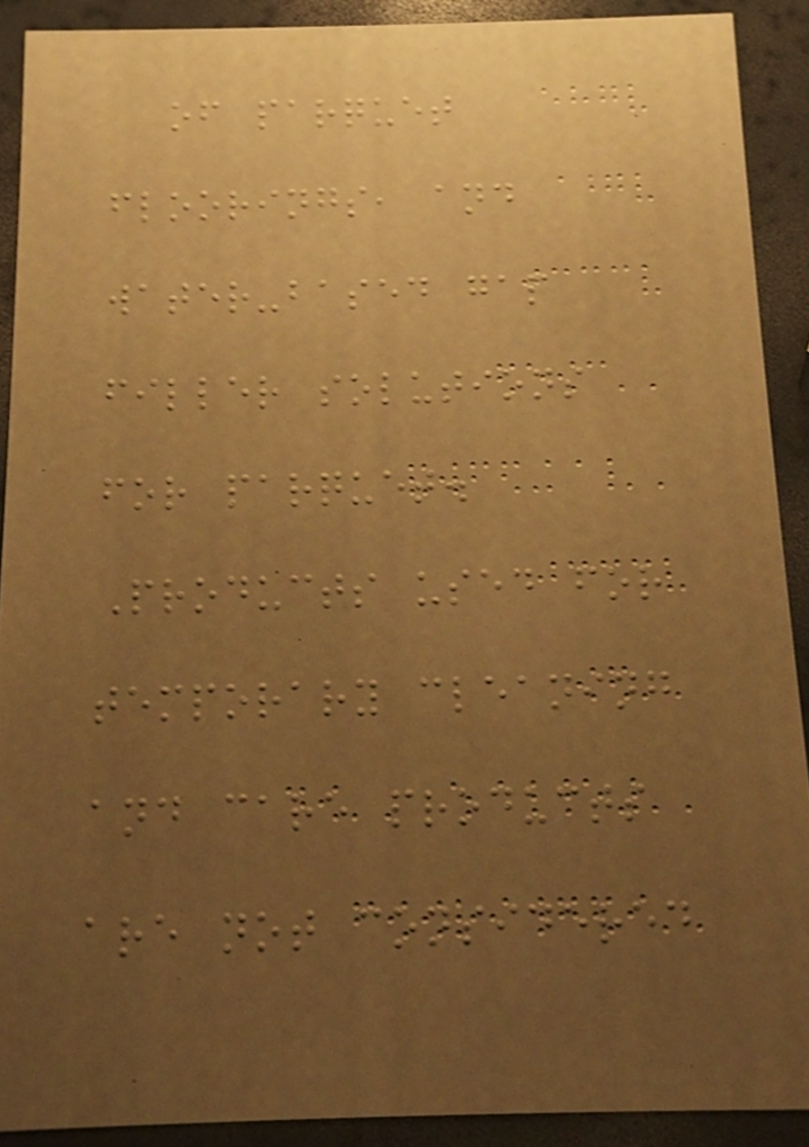of parquet
floorings, and
water-based gap
filler solutions
for parquet.
Products used for
temporary cleaning
and care products
are not considered
